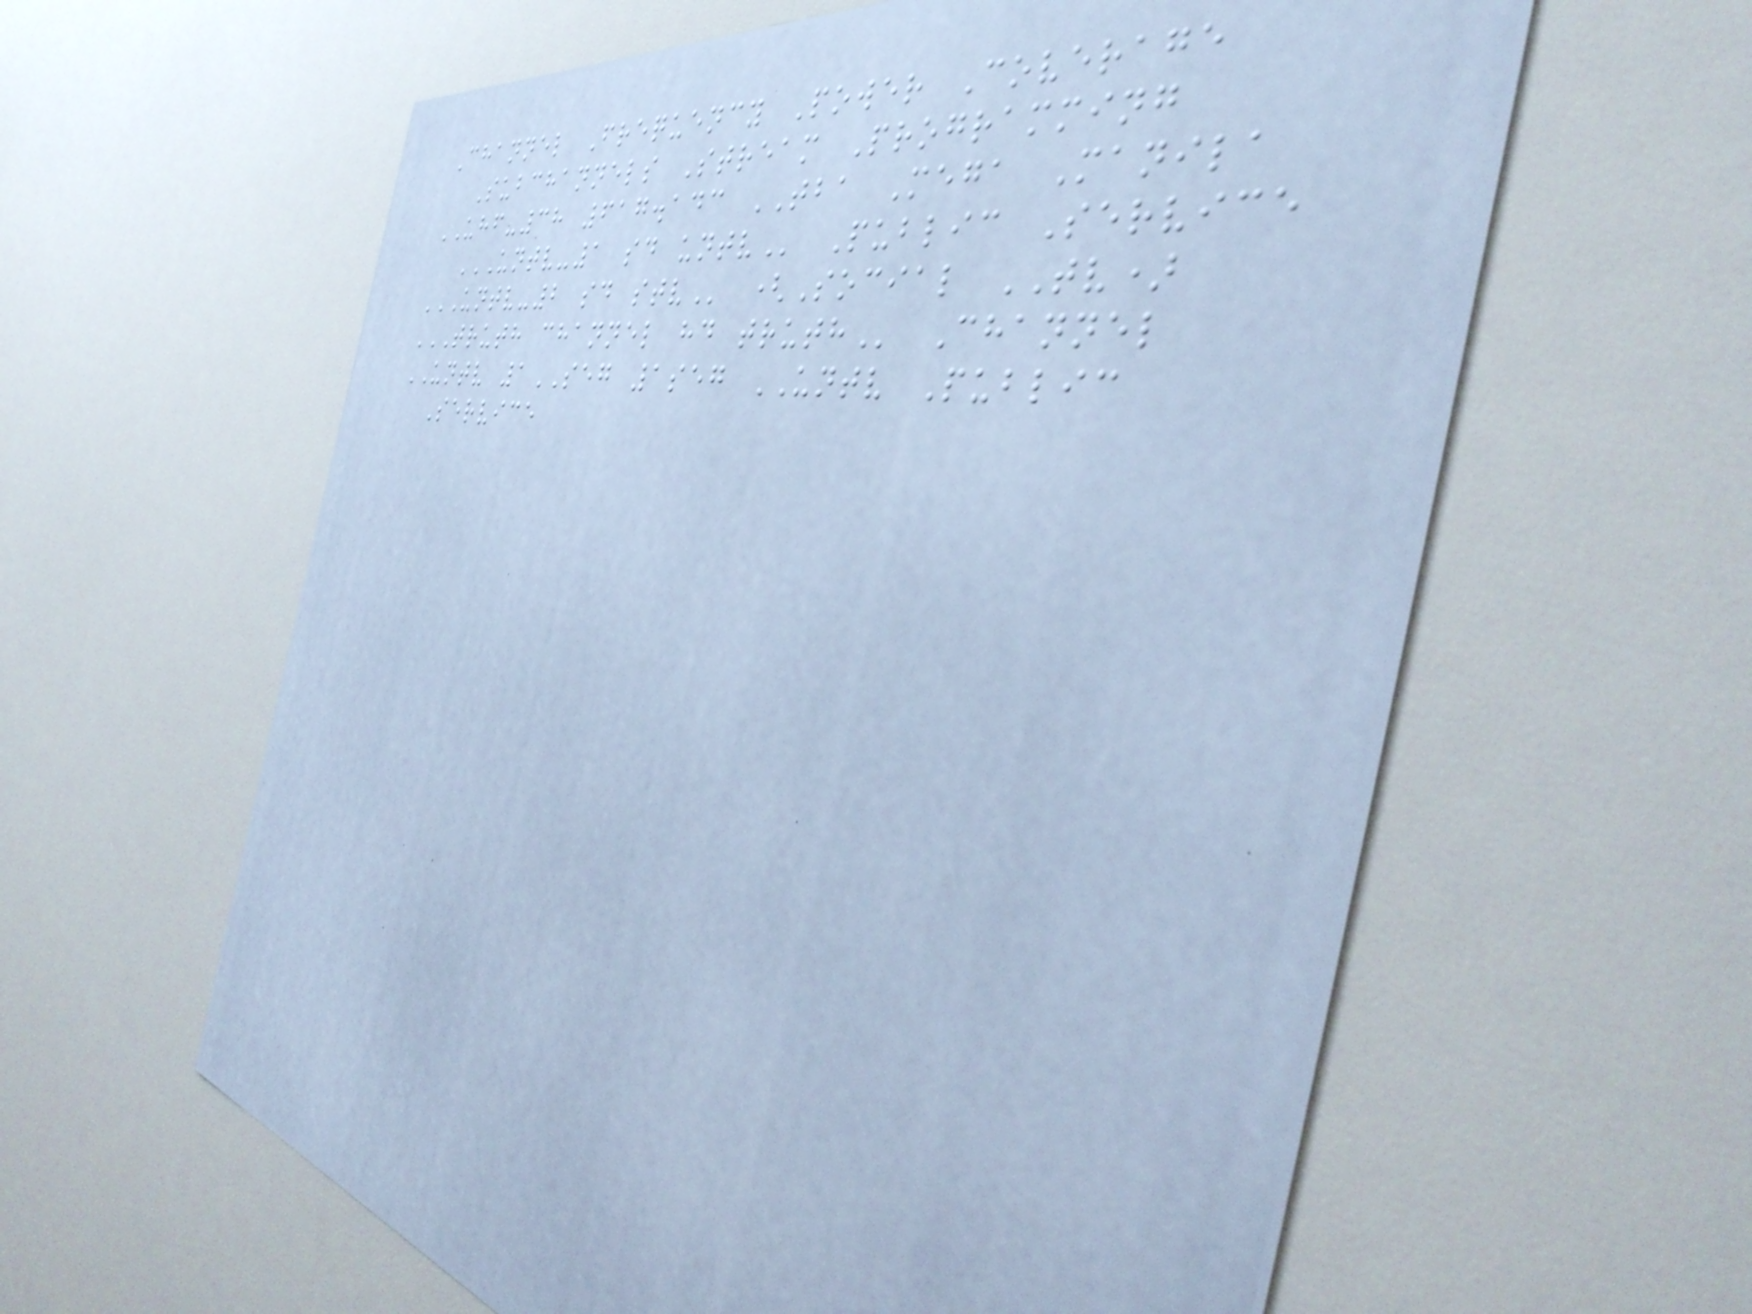Channel Frequency Power Coverage
Subchannels Stream Programming
UHF-38 617.143 TBA Mega Manila
UNTV-1 SD UNTV Public Service
UNTV-2 SD STV (Social TV)
TRUTH CHANNEL HD TRUTH Channel
UNTV 1SEG 1seg UNTV Public
Service
